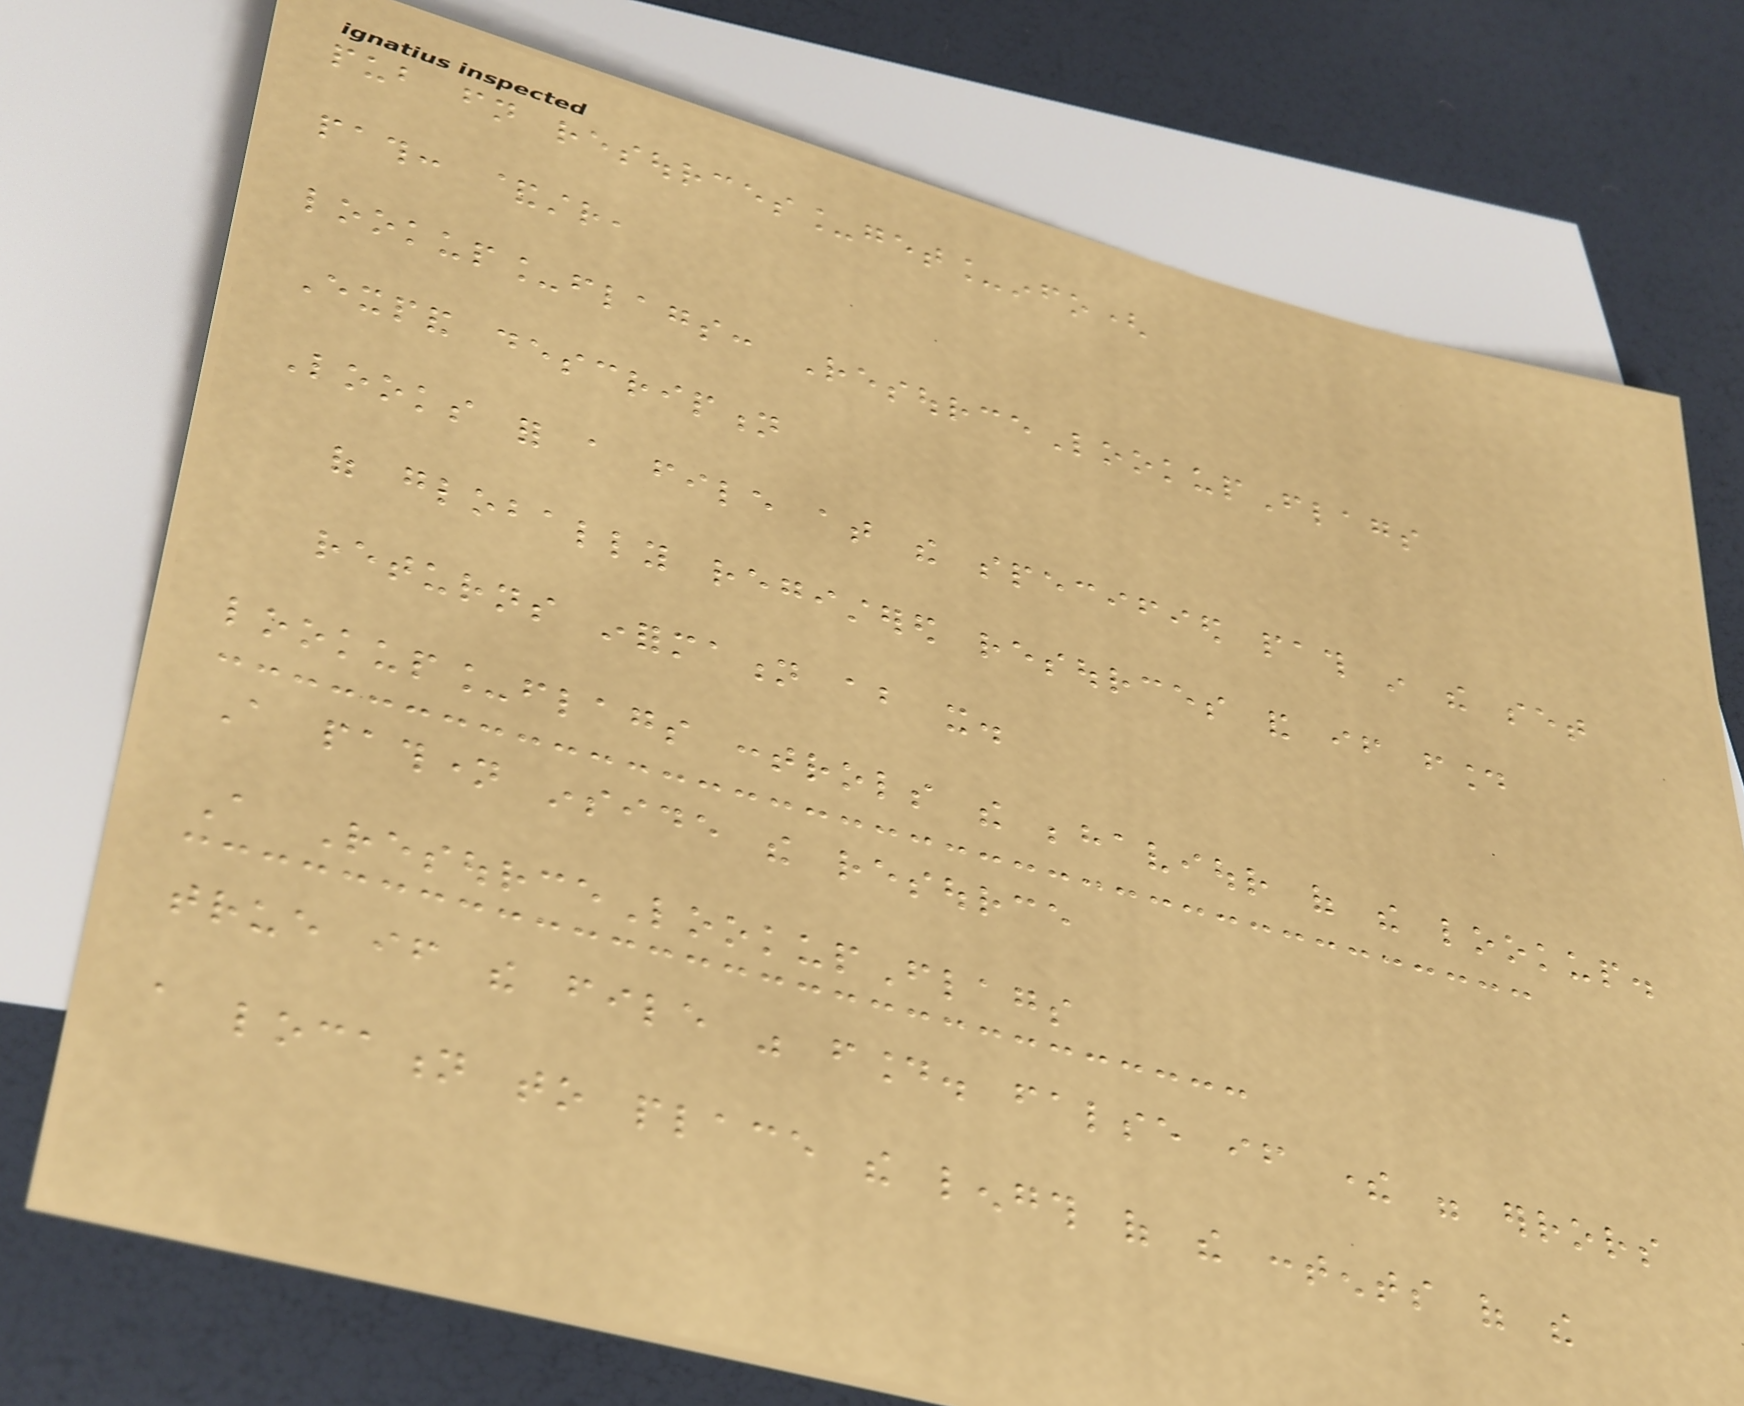pub fn resources_get_info(
path: &str,
lookup_flags: ResourceLookupFlags
Expand description
Looks for a file at the specified path in the set
of globally registered resources and if found
returns information about it.
lookup_flags controls the behaviour of the lookup.
A pathname inside the resource
A ResourceLookupFlags
true if the file was found. false if there were errors
a location to place the length of the contents of the
